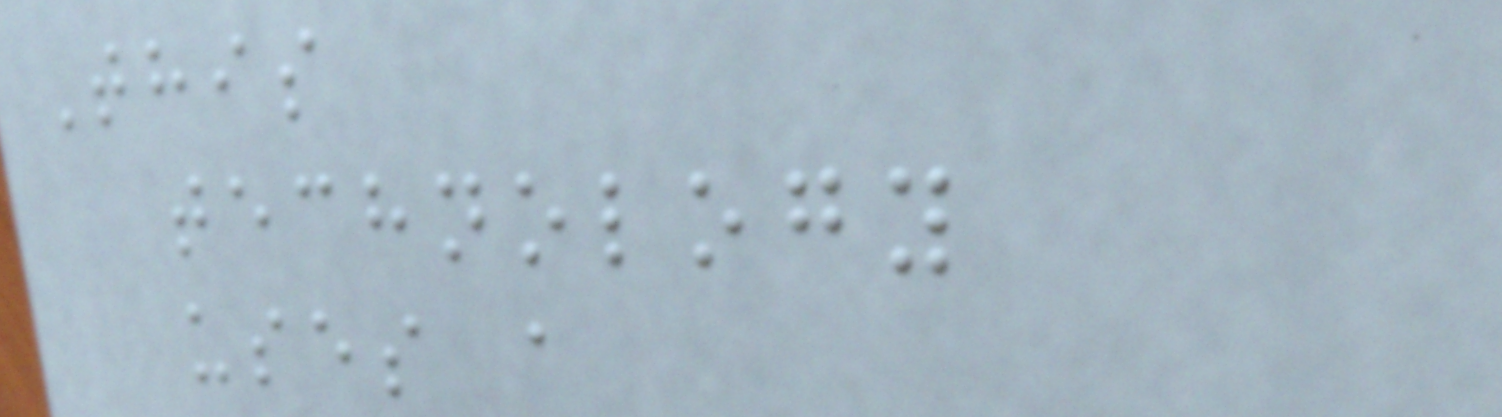This
technology
uses a
